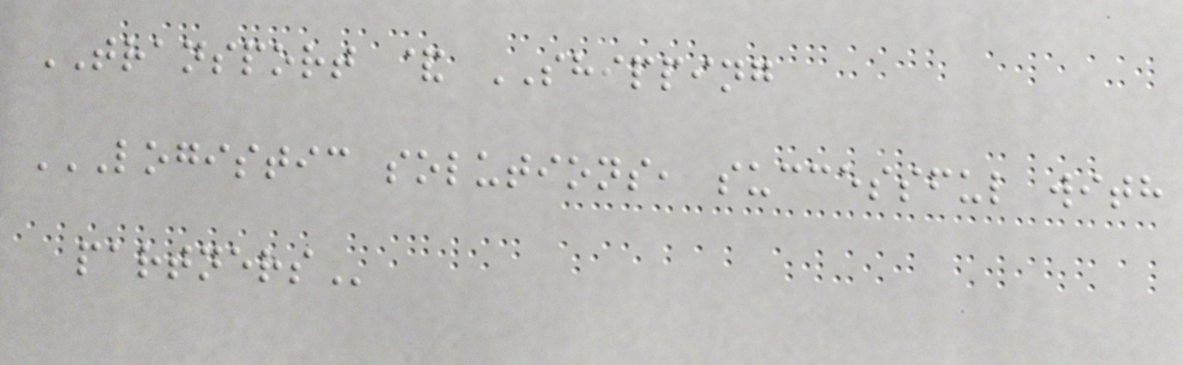TRANSPORT & SHIPPING
LOGISTIC SOLUTIONS, SUCCESSFUL WITH
PARTNERS
